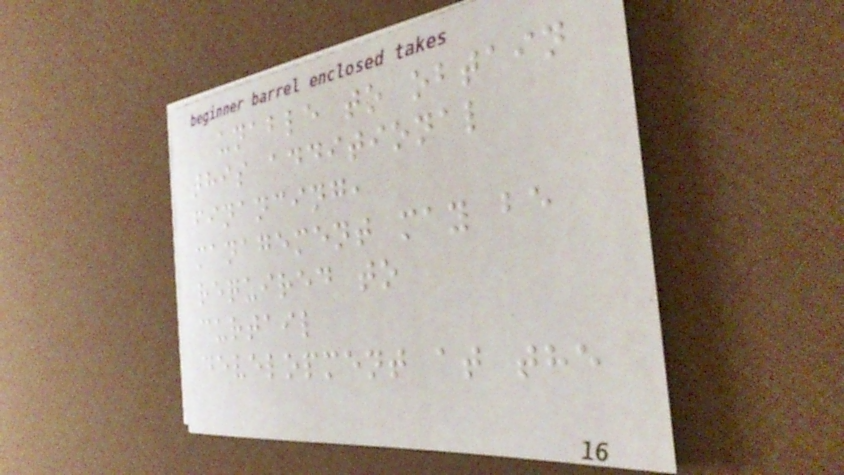unable to obtain
this additional
financing,
management may be
required to
curtail
development at the
